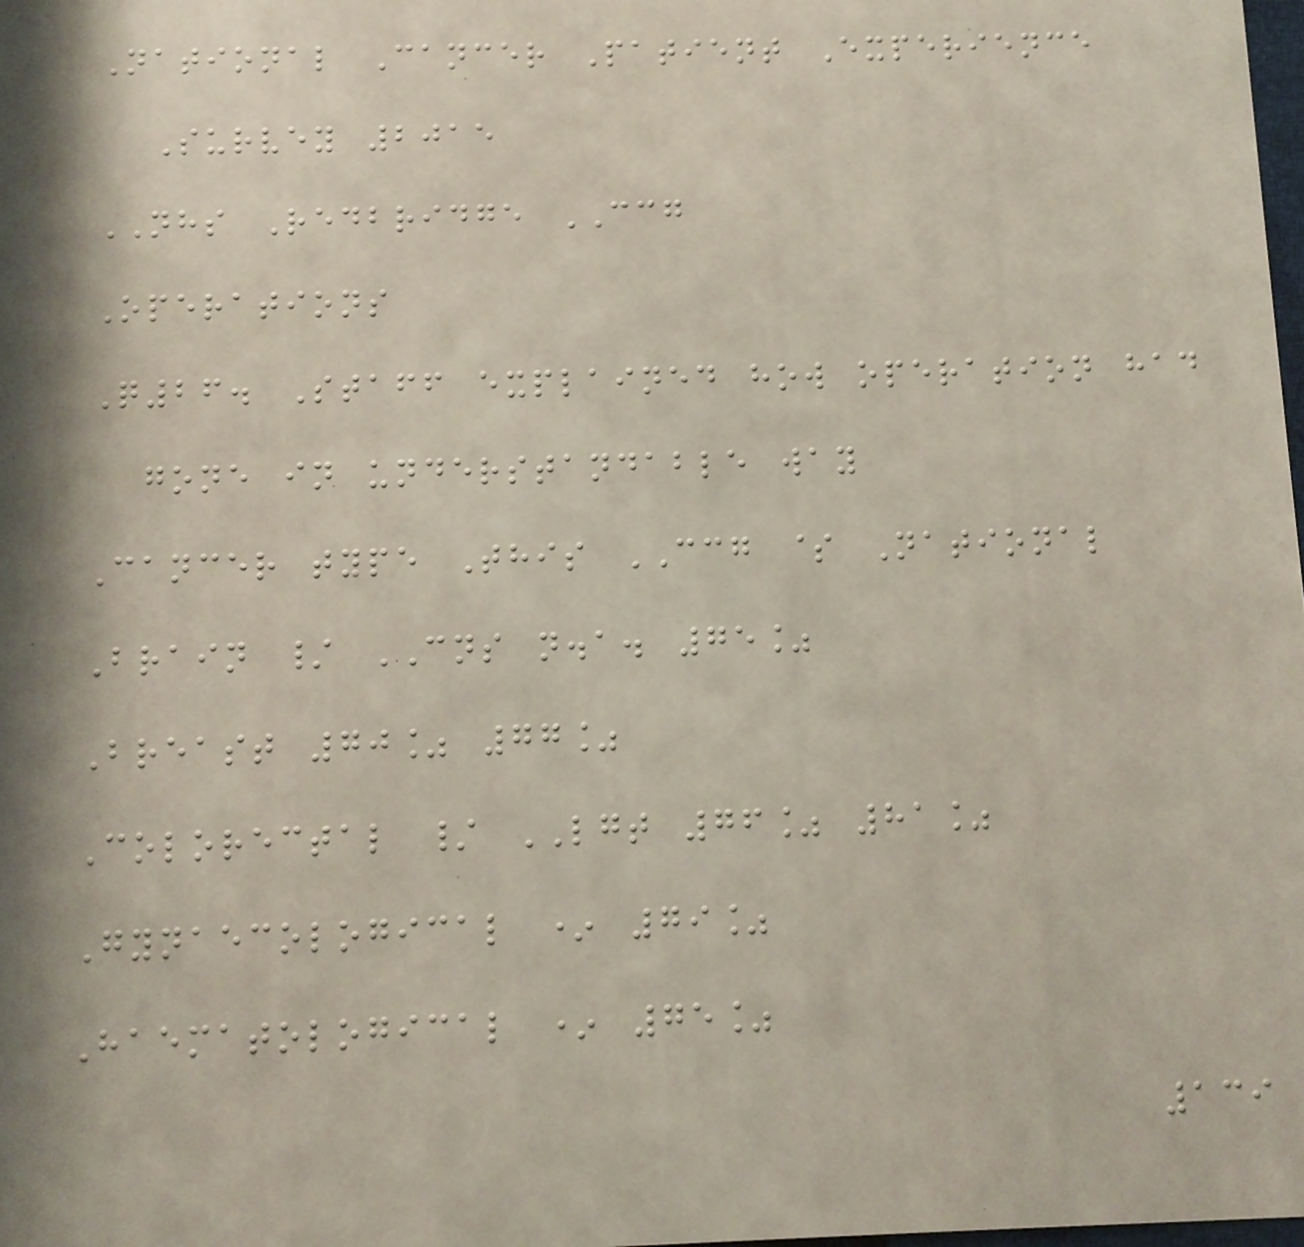National Cancer Patient Experience
Survey 2015
NHS Redbridge CCG
Operations
Q26. Staff explained how operation had
gone in understandable way
Cancer type This CCG $ National
Brain / CNS n.a. 75%
Breast 70% 77%
Colorectal / LGT 76% 81%
Gynaecological * 79%
Haematological * 75%
139
